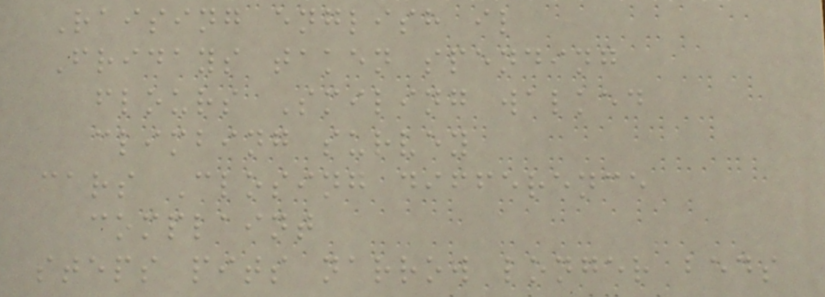Raising english il
Fridays taken spending
flours Smiling walked
climbing survey
cars Closing difference
complaint
steps pits narrow longer beds
